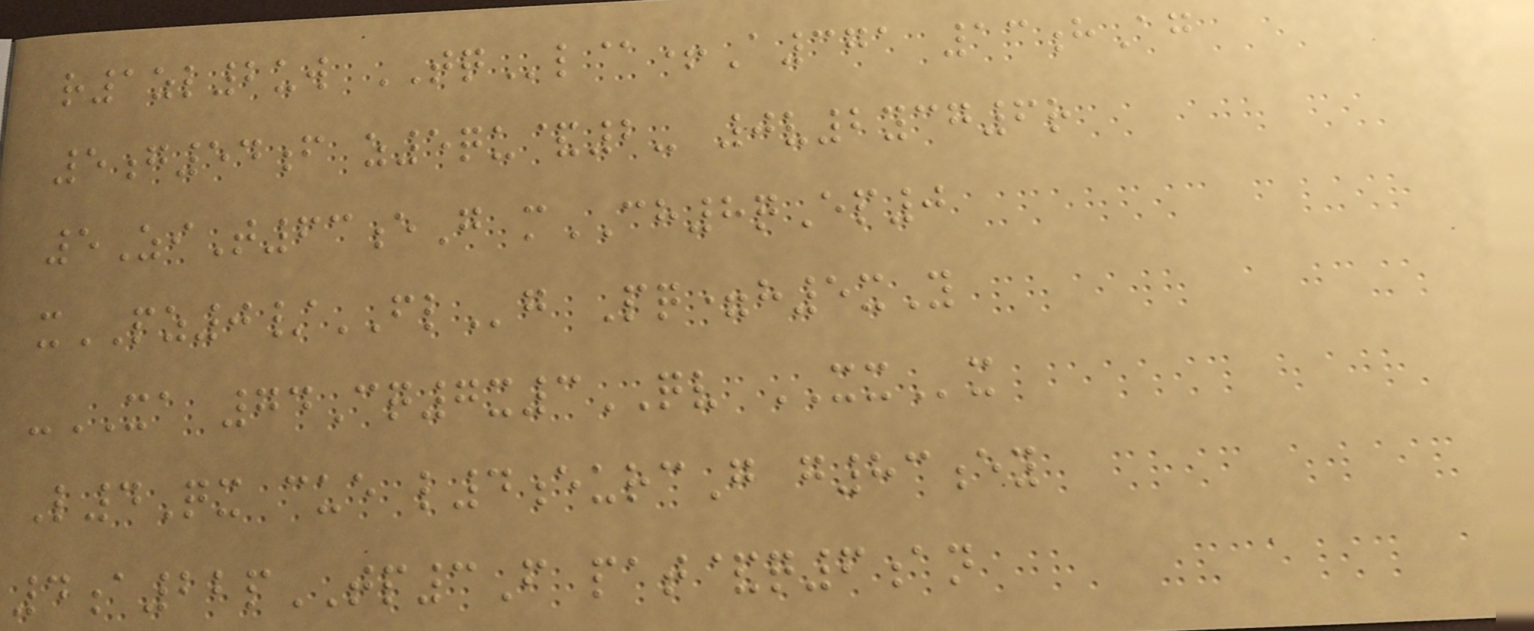r1zl2uw TQl@+A371 13hAg
5g54f z5qu&2- 0v2ycg6r
5ZiT63eG mCH8qEp0
xPZ0/FLg Pq=h5xY
-XA 74Cq7x3QV XXx
L4Qx cue l4eurcG g83ey
4a22pTP3F pat&q6an
